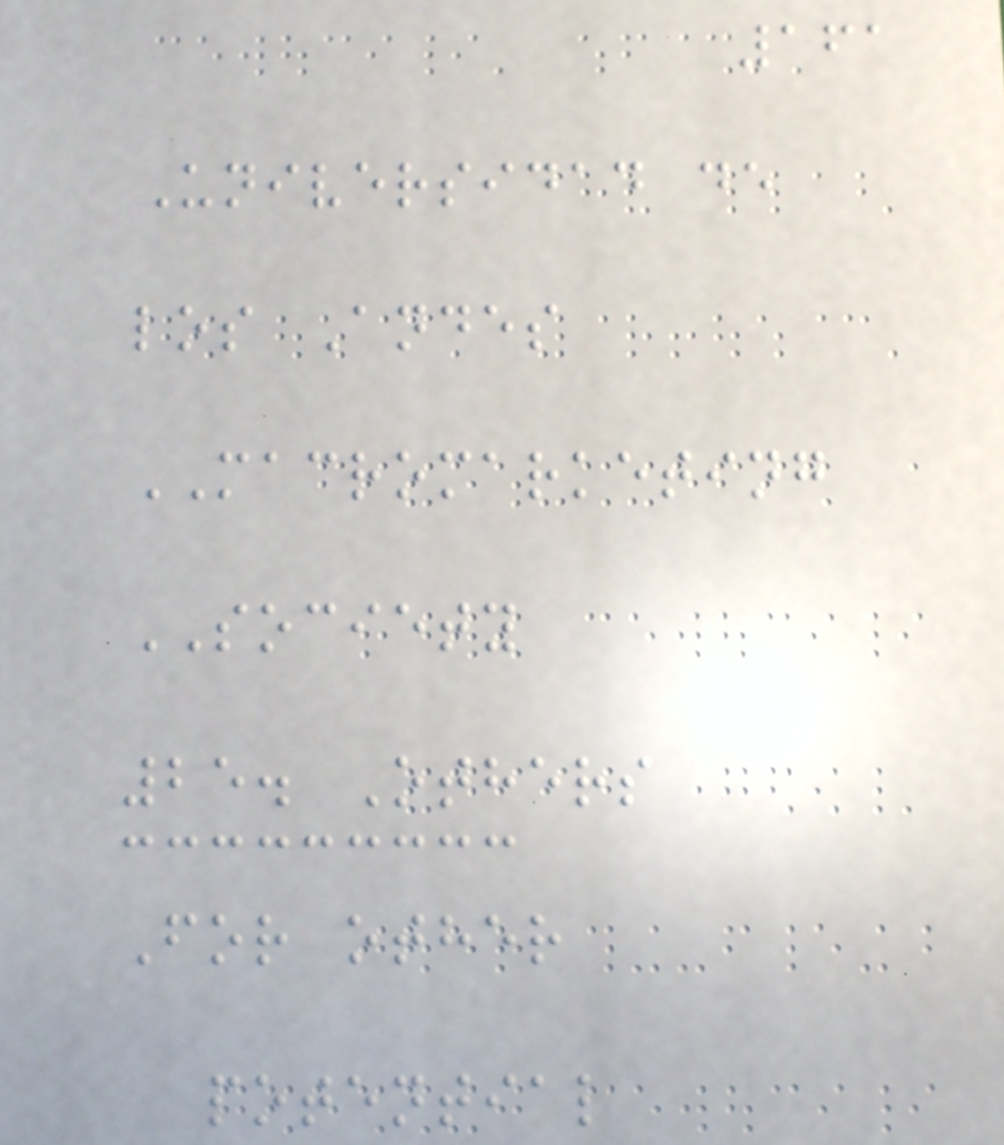161
Universidad de
los Andes
MACROMARKETING
SOCIETY
25. Others
For other
potential
